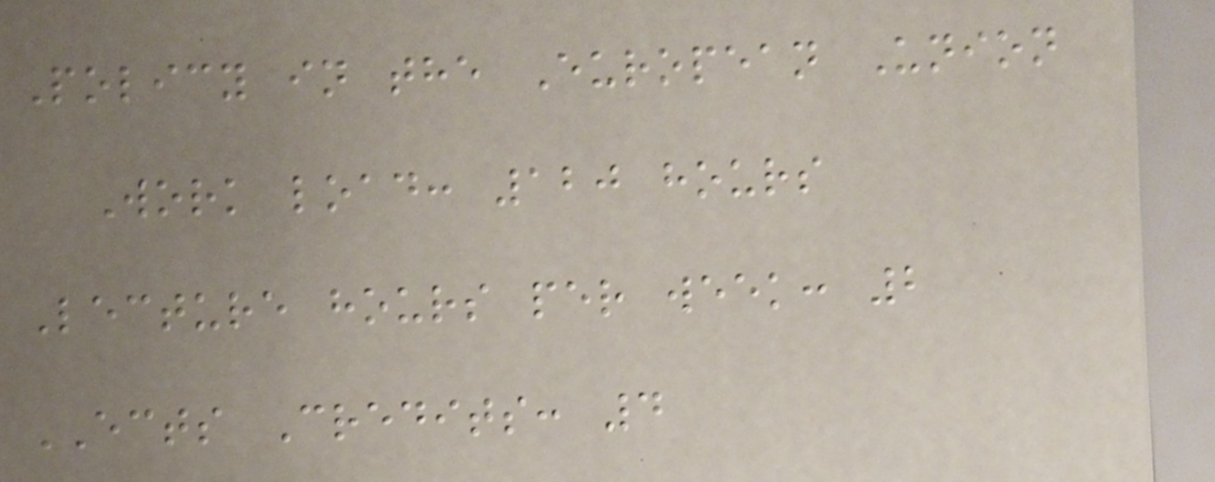Policy in the European Union
Work load: 120 hours
Lecture hours per week: 2
ECTS Credits: 4
